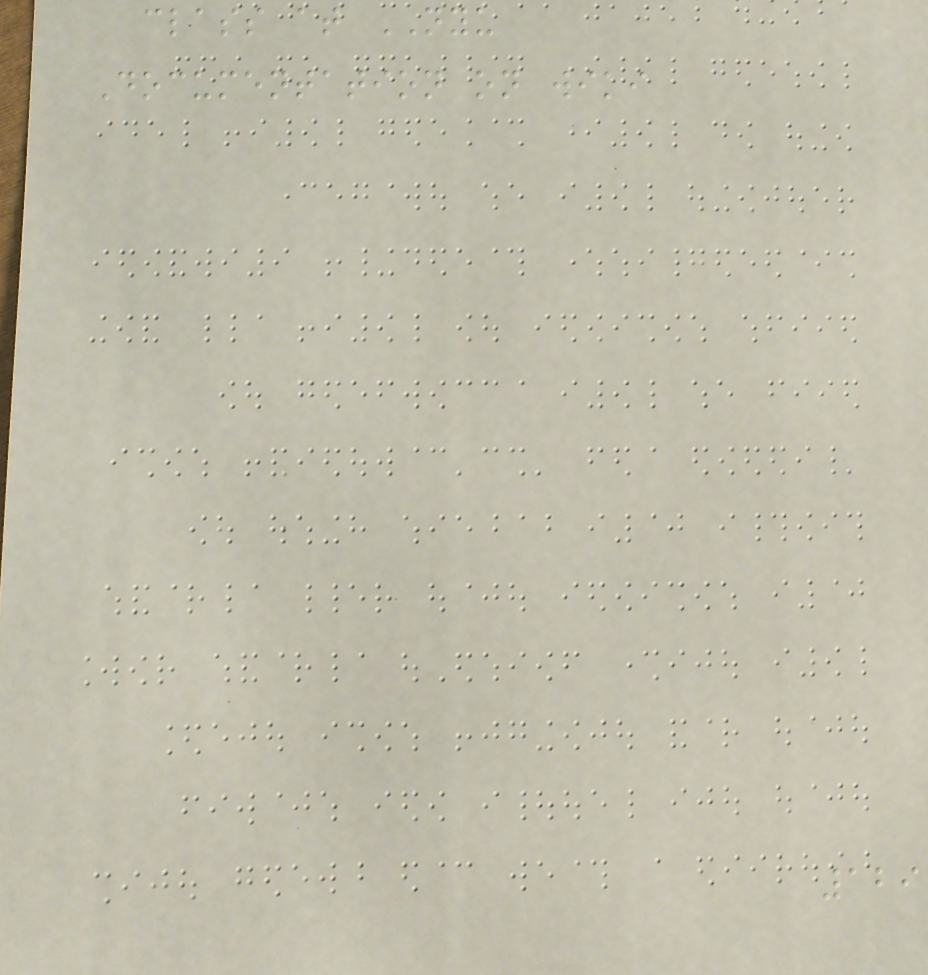class at NYU
Documentation on wiki
129
